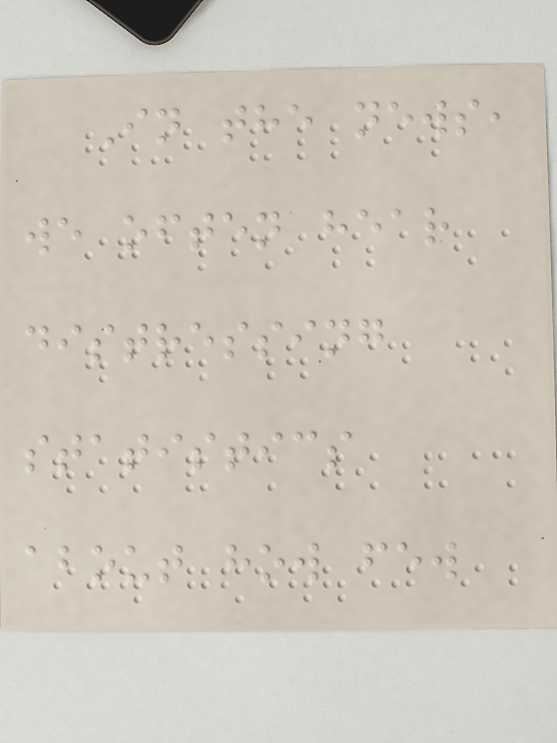In the news,
we often hear
distressing
statistics
about how few
